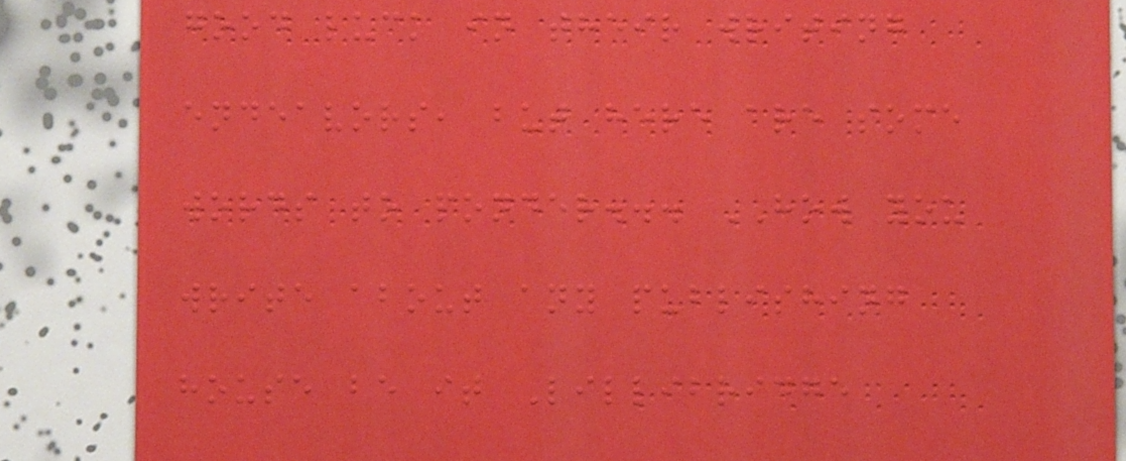good luck in their writing
endeavors, but here are some
words to ponder... HOW you
write about any publishing
house be it Lillibridge
